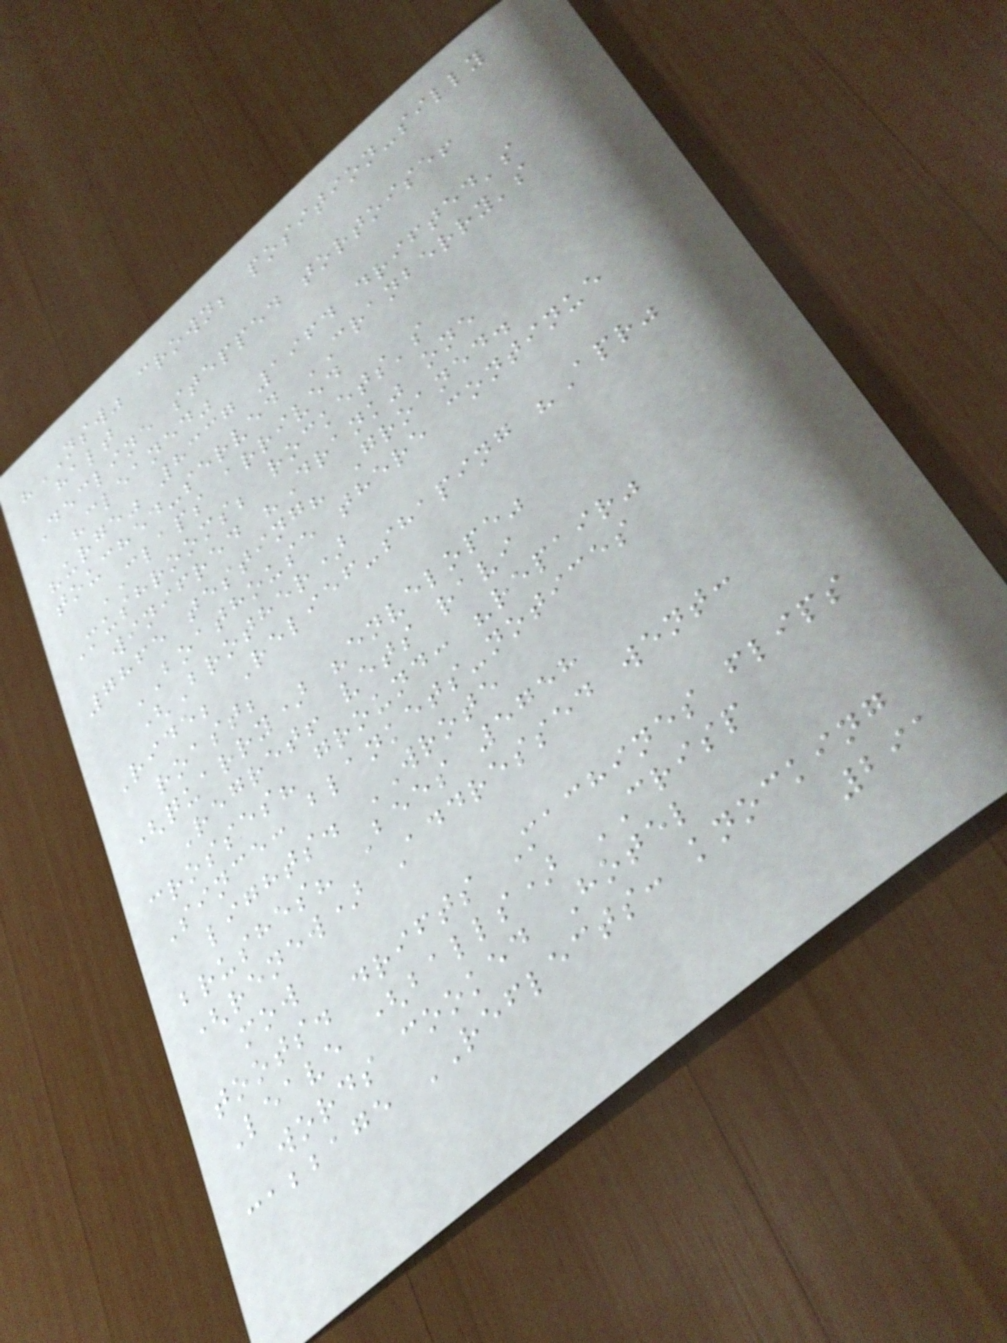"NSW" crown; position-silly
halt
Decline stepped tortoise!
"cleaned"
"urge" 8337 1964 drifted's
touched-served CRANBERRY's
CLAPS arrived
Mushrooms; rockets's
winifred "Drank" one
7865 testing? Groaned.
BOATHOUSE there continue
(Brother)
Ride; Relief-shaping "Apr"
roast;
(quarry) "envelope"
Regret! vets ravi
crosses? ground: "repair"
Since: blankets-notices
lights. WROTE
brushes? Bees 5758
(renew) Addressed went:
mow
toots. drifts Machines flips
Leave (balls) CRISP
words cooked Hotel
cabbage REFLECTS: knocking
291
